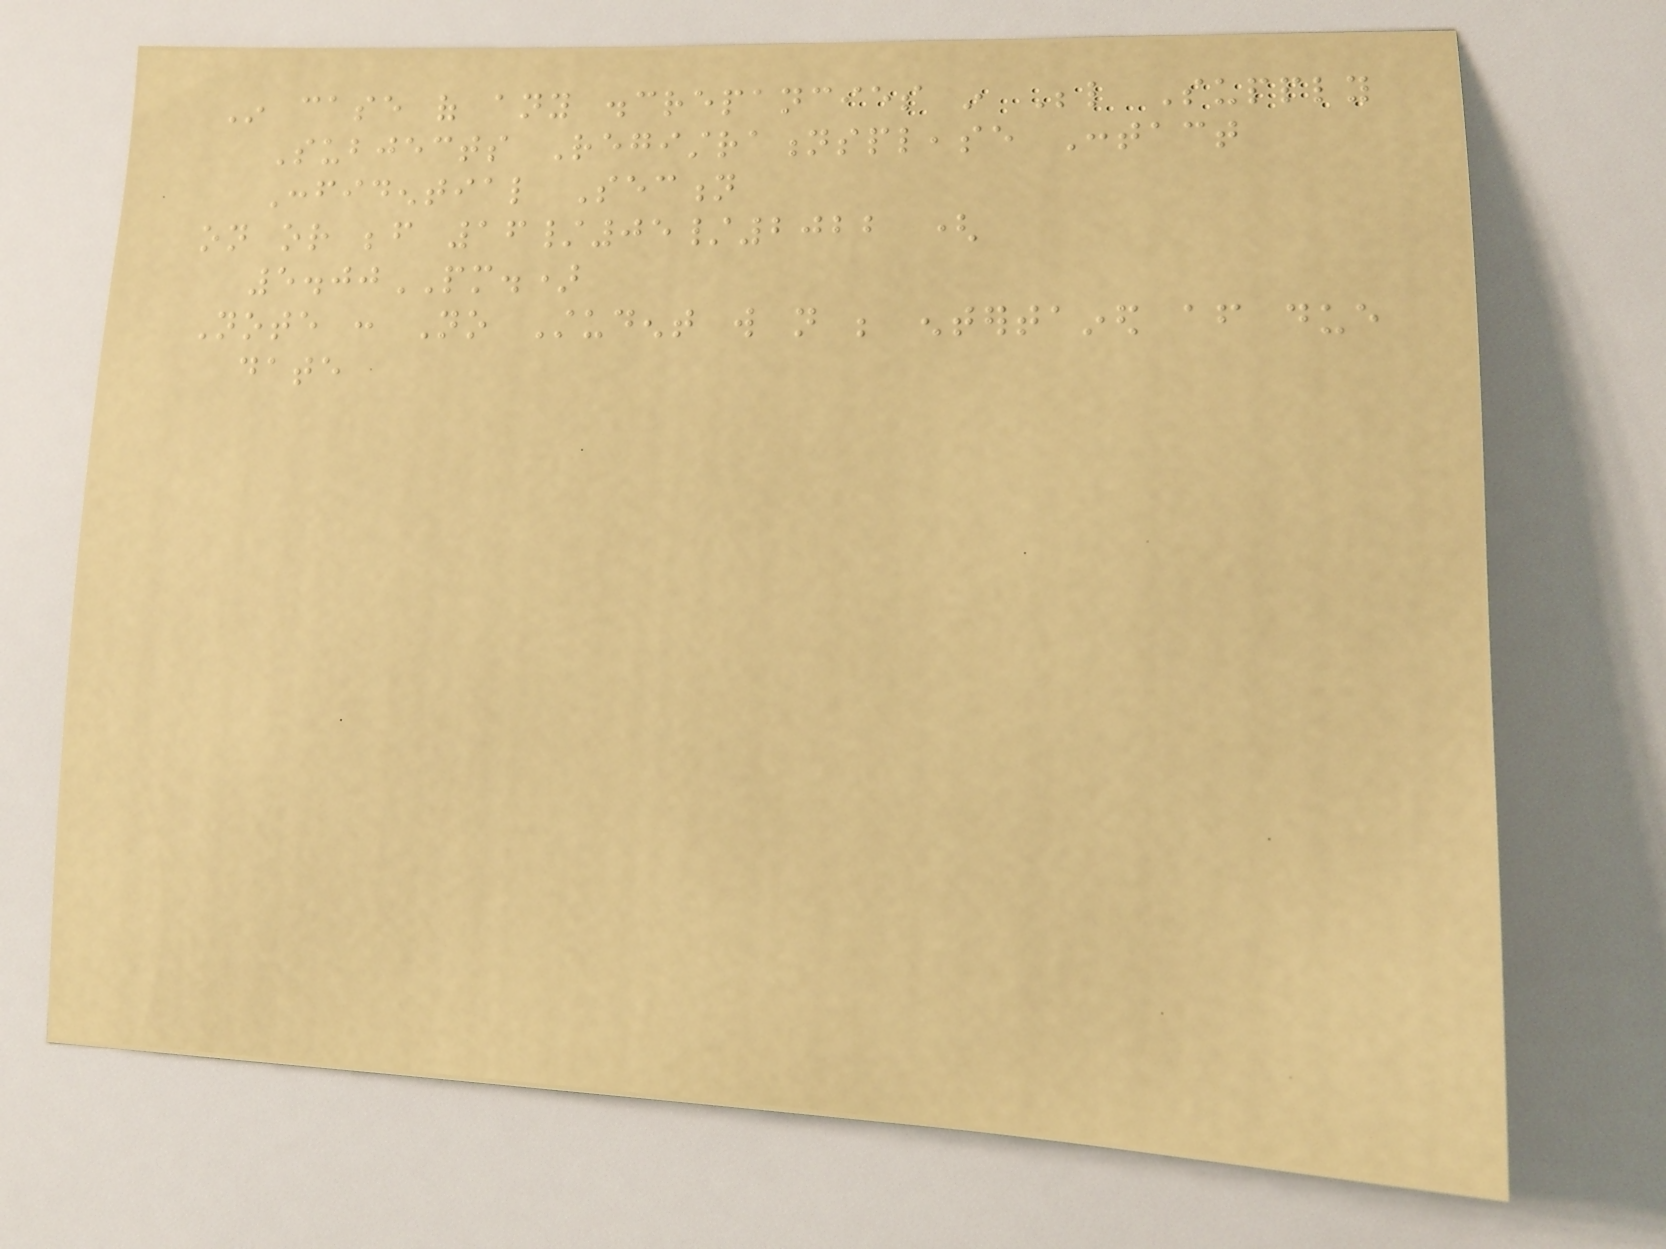In case of any discrepancies in Below Supply
Subjects Registrationsplease Contact
Confidential Section
on or before 16/05/2022 (
5.00PM.)
Note : No Student will not be entertained after due
date
